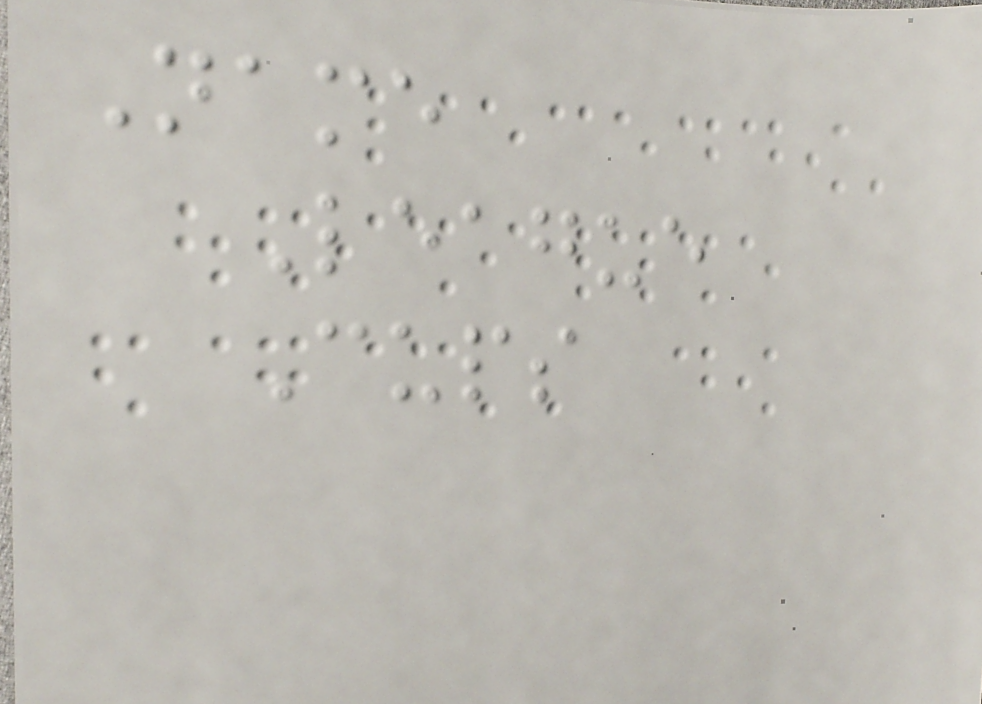Name
League
Cups
